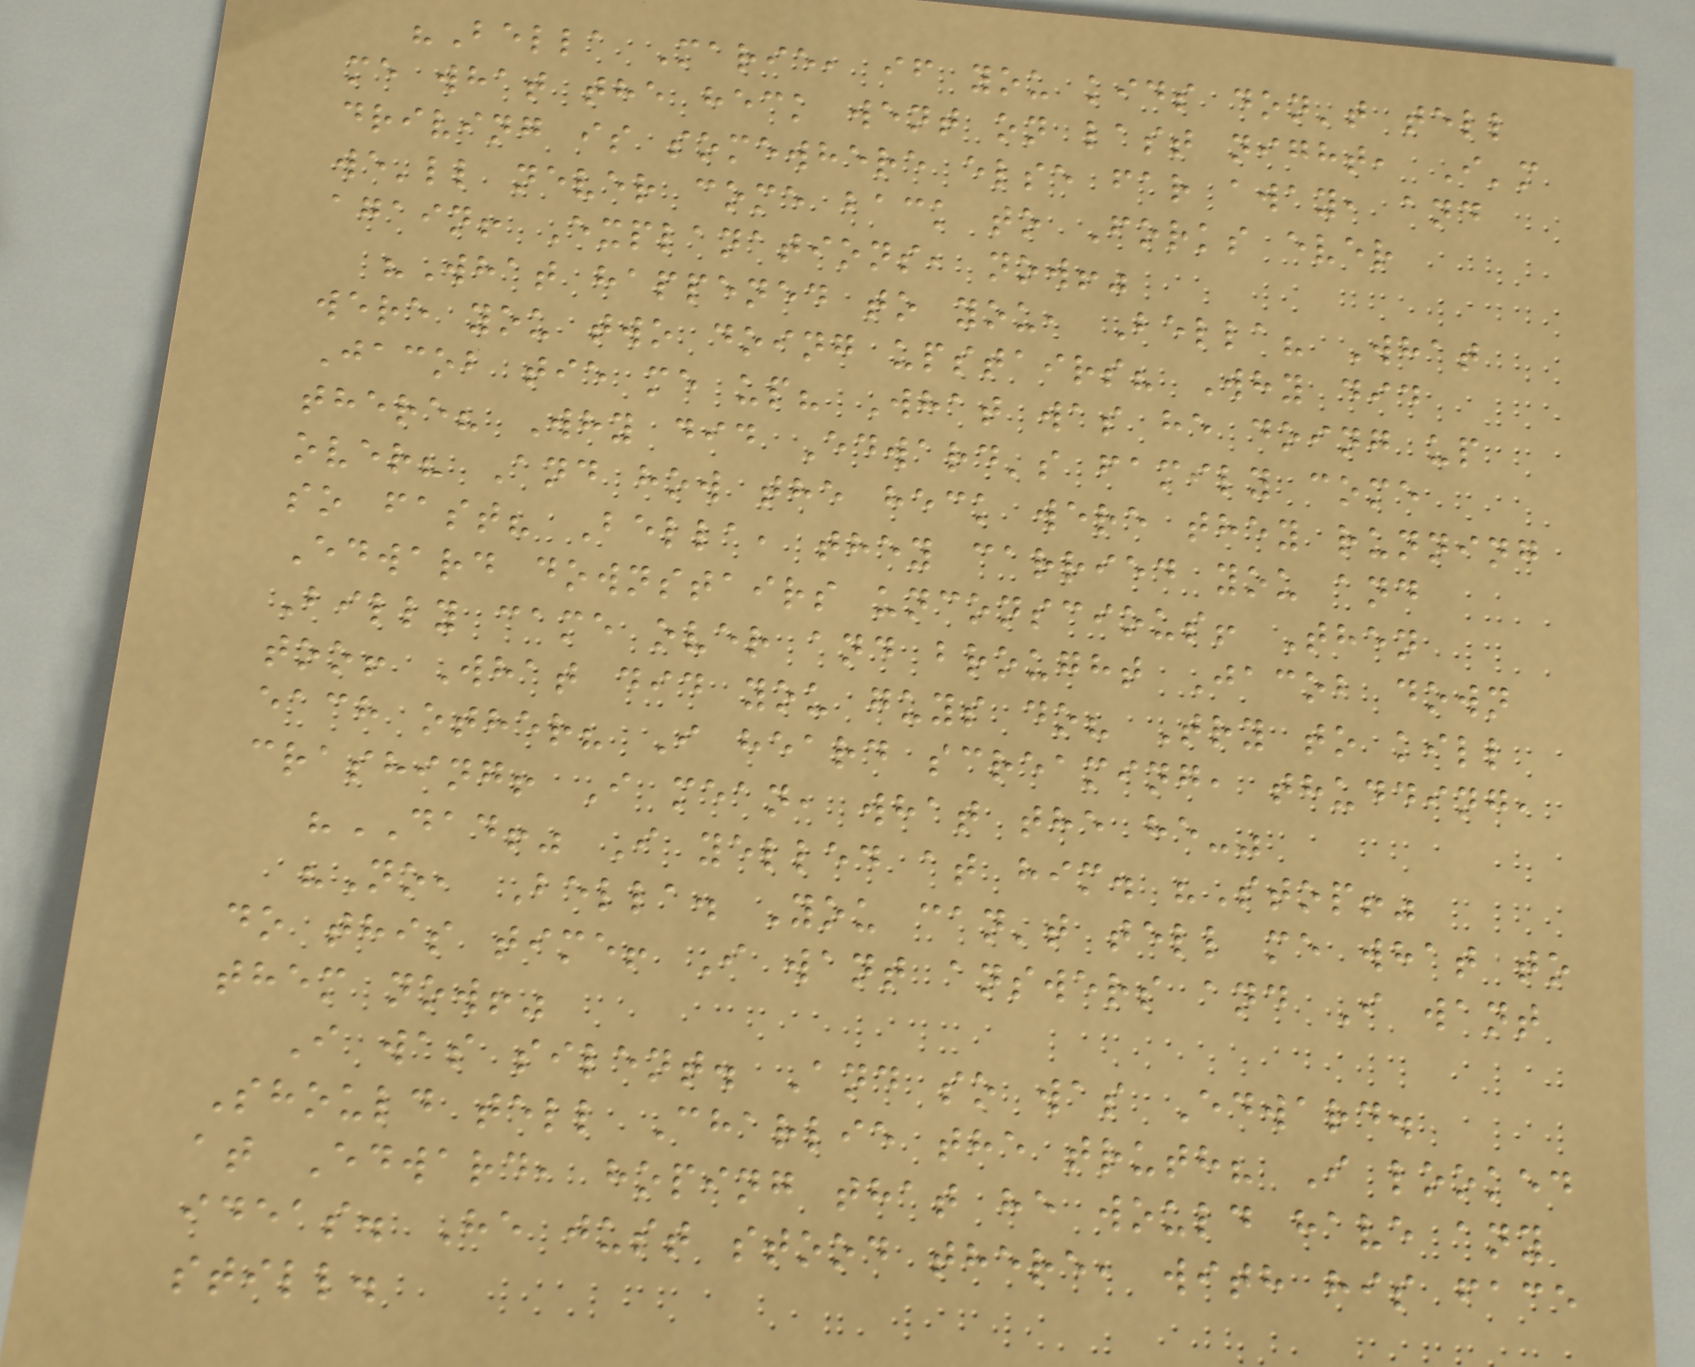"Bella Marie, if you kids don't tell
me what the heck went on last night, I'm
driving is somewhere else far away, and
we'll never come back to Forks ever
again! Explanations, now!"
"What happened to you, Bella? What
were you two doing upstairs? Why did
Jacob tie me up? What was he doing up
there? Why did Edward's family come
over? And how the heck were they running
so fast? Bella, they carried you and
Edward downstairs unconscious! Then
Billy came over and brought Jacob down
too! What did you guys do? Try to kill
each other? I heard screaming, thudding,
crashing! I mean, what the he-"
"DAD!" I yelled at him. "Stop!"
"No, Bella. You can't tell me what to
do this time! I want answers and I want
them now!"
I was silent. And so was Edward.
Should tell Charlie the truth? I looked
at Edward, hoping that he would have any
ideas. He just stood there, with his face
still.
